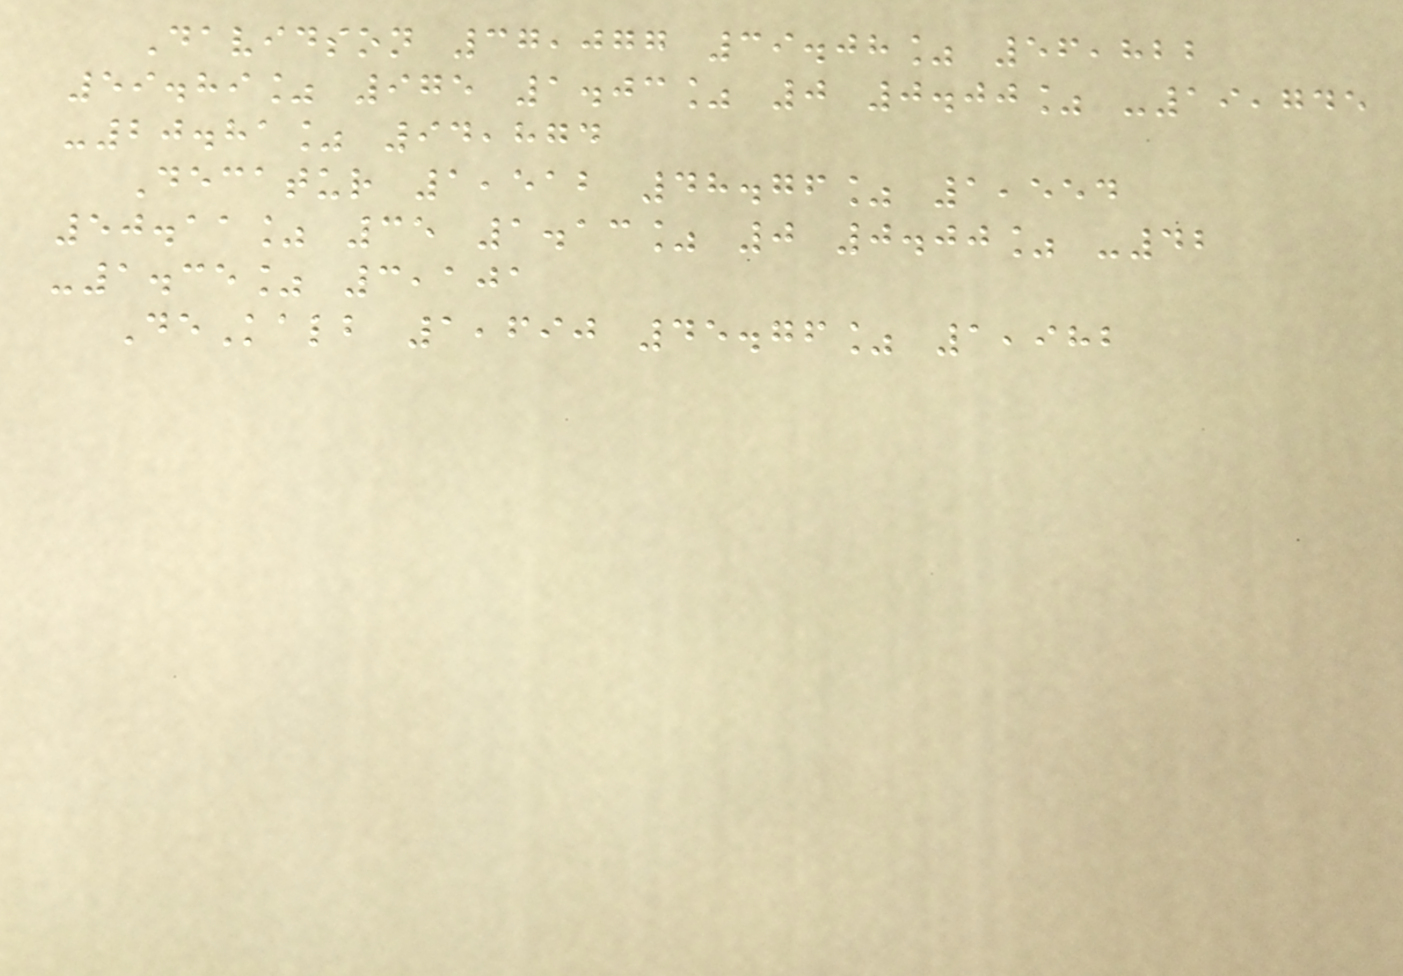Davidson 37,077 39.08% 56,822
59.89% 975 1.03% 0 0.00% -19,745
-20.81% 94,874
Decatur 1,512 48.76% 1,554
50.11% 35 1.13% 0 0.00% -42
-1.35% 3,101
DeKalb 1,690 45.76% 1,982
